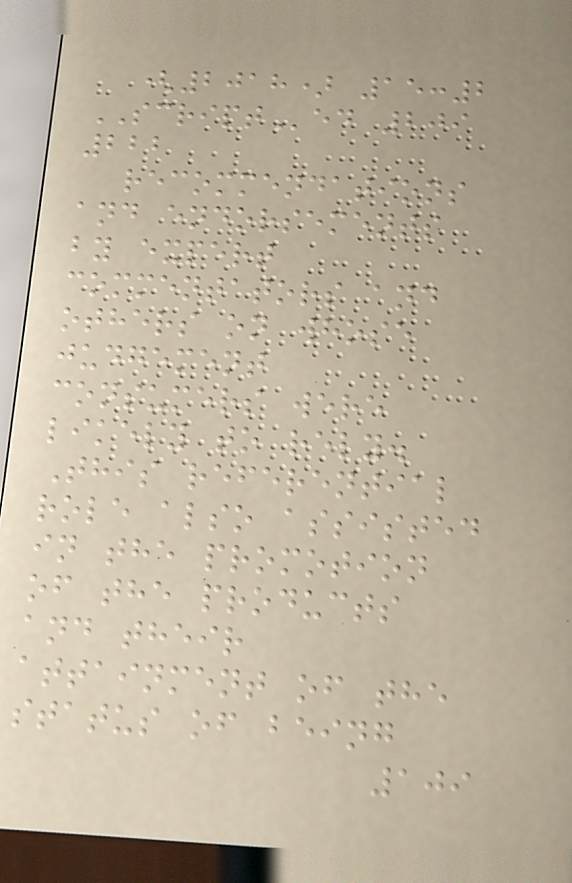(2018) 15:2
SCRIPTed 209
222
recommendations
and endorsements
by expert
commentators and
others on whose
judgement
consumers were
likely to rely.
This referential
role also assisted
in the promotion
of the products
and their
attainment of the
status of being
109
